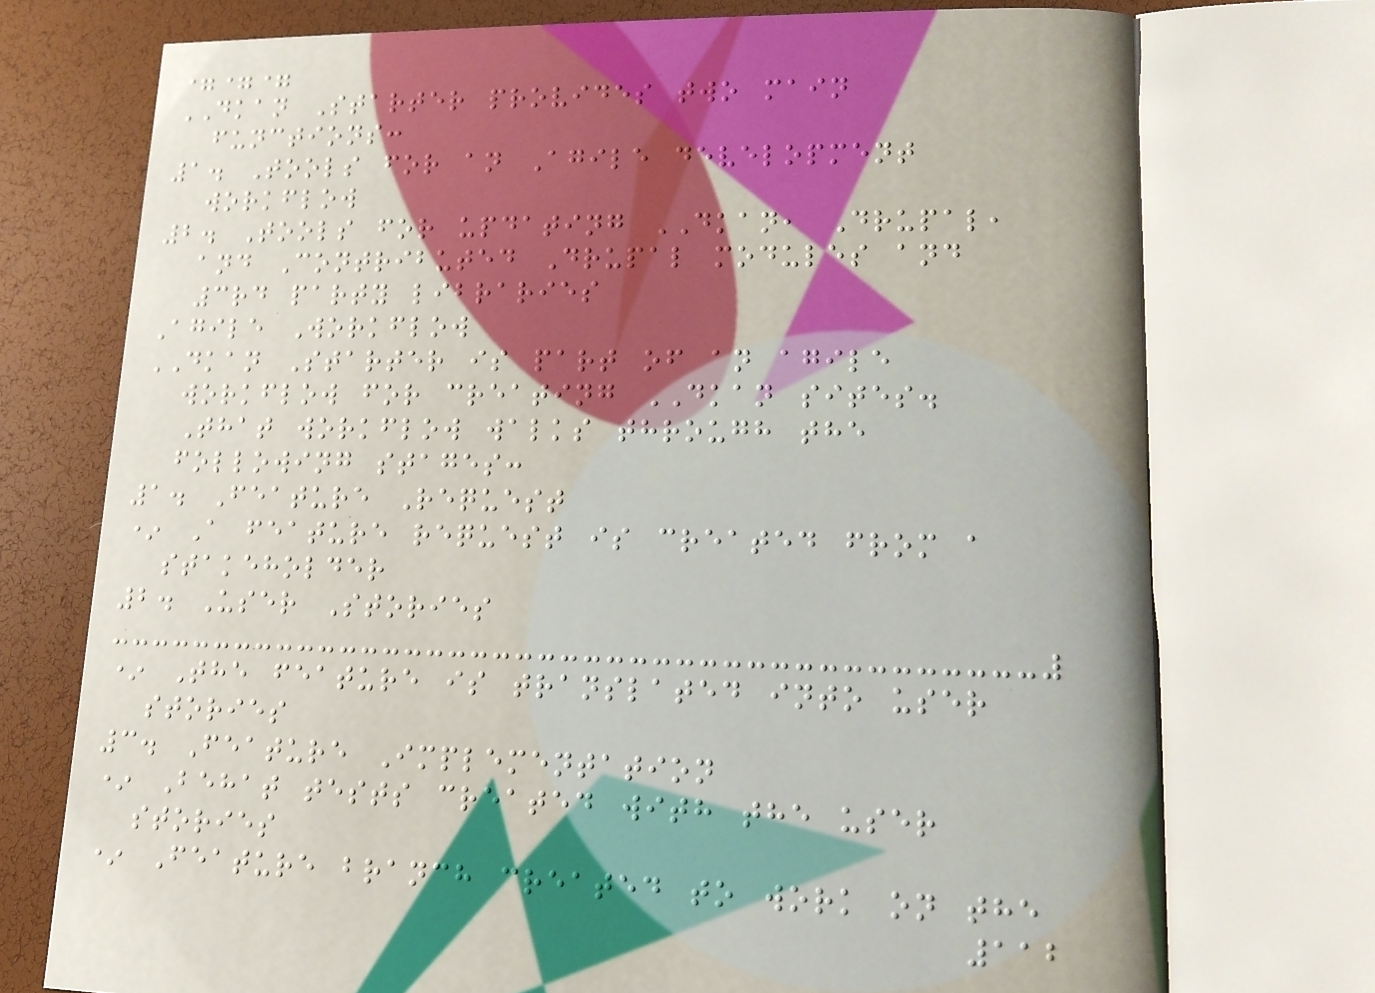===
DKAN Starter provides two main
functions:
1. Tools for an Agile development
workflow
2. Tools for updating DKAN, Drupal,
and Contributed Drupal modules and
3rd party libraries
Agile Workflow
DKAN Starter is part of an agile
workflow for creating DKAN sites.
That workflow walks through the
following stages:
1. Feature Request
* A feature request is created from a
stakeholder
2. User Stories
* The feature is translated into user
stories
3. Feature Implementation
* Behat tests created with the user
stories
* Feature branch created to work on the
112
